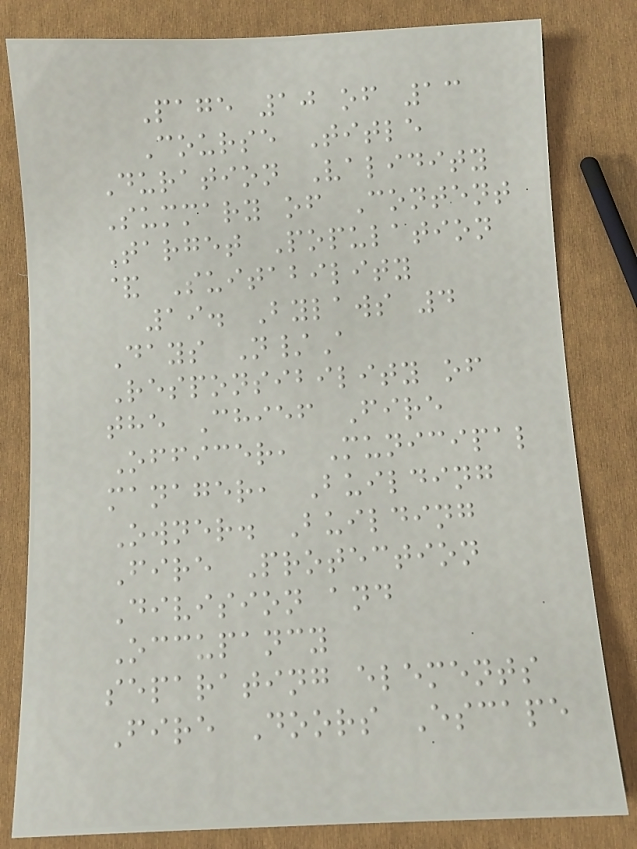Page 10 of 13
Course Title
Duration Validity
Summary of Content
Target Population
& Suitability
19. Bylaws 4
Days N/A
Responsibility of
the Chief Fire
Officer, Municipal
manager, Building
Owner. Building
Fire Protection
Division and
Occupancy
separating elements
Fire Doors Escape
